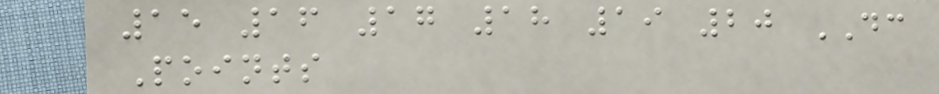15 16 17 18 19 20 DC
Points
